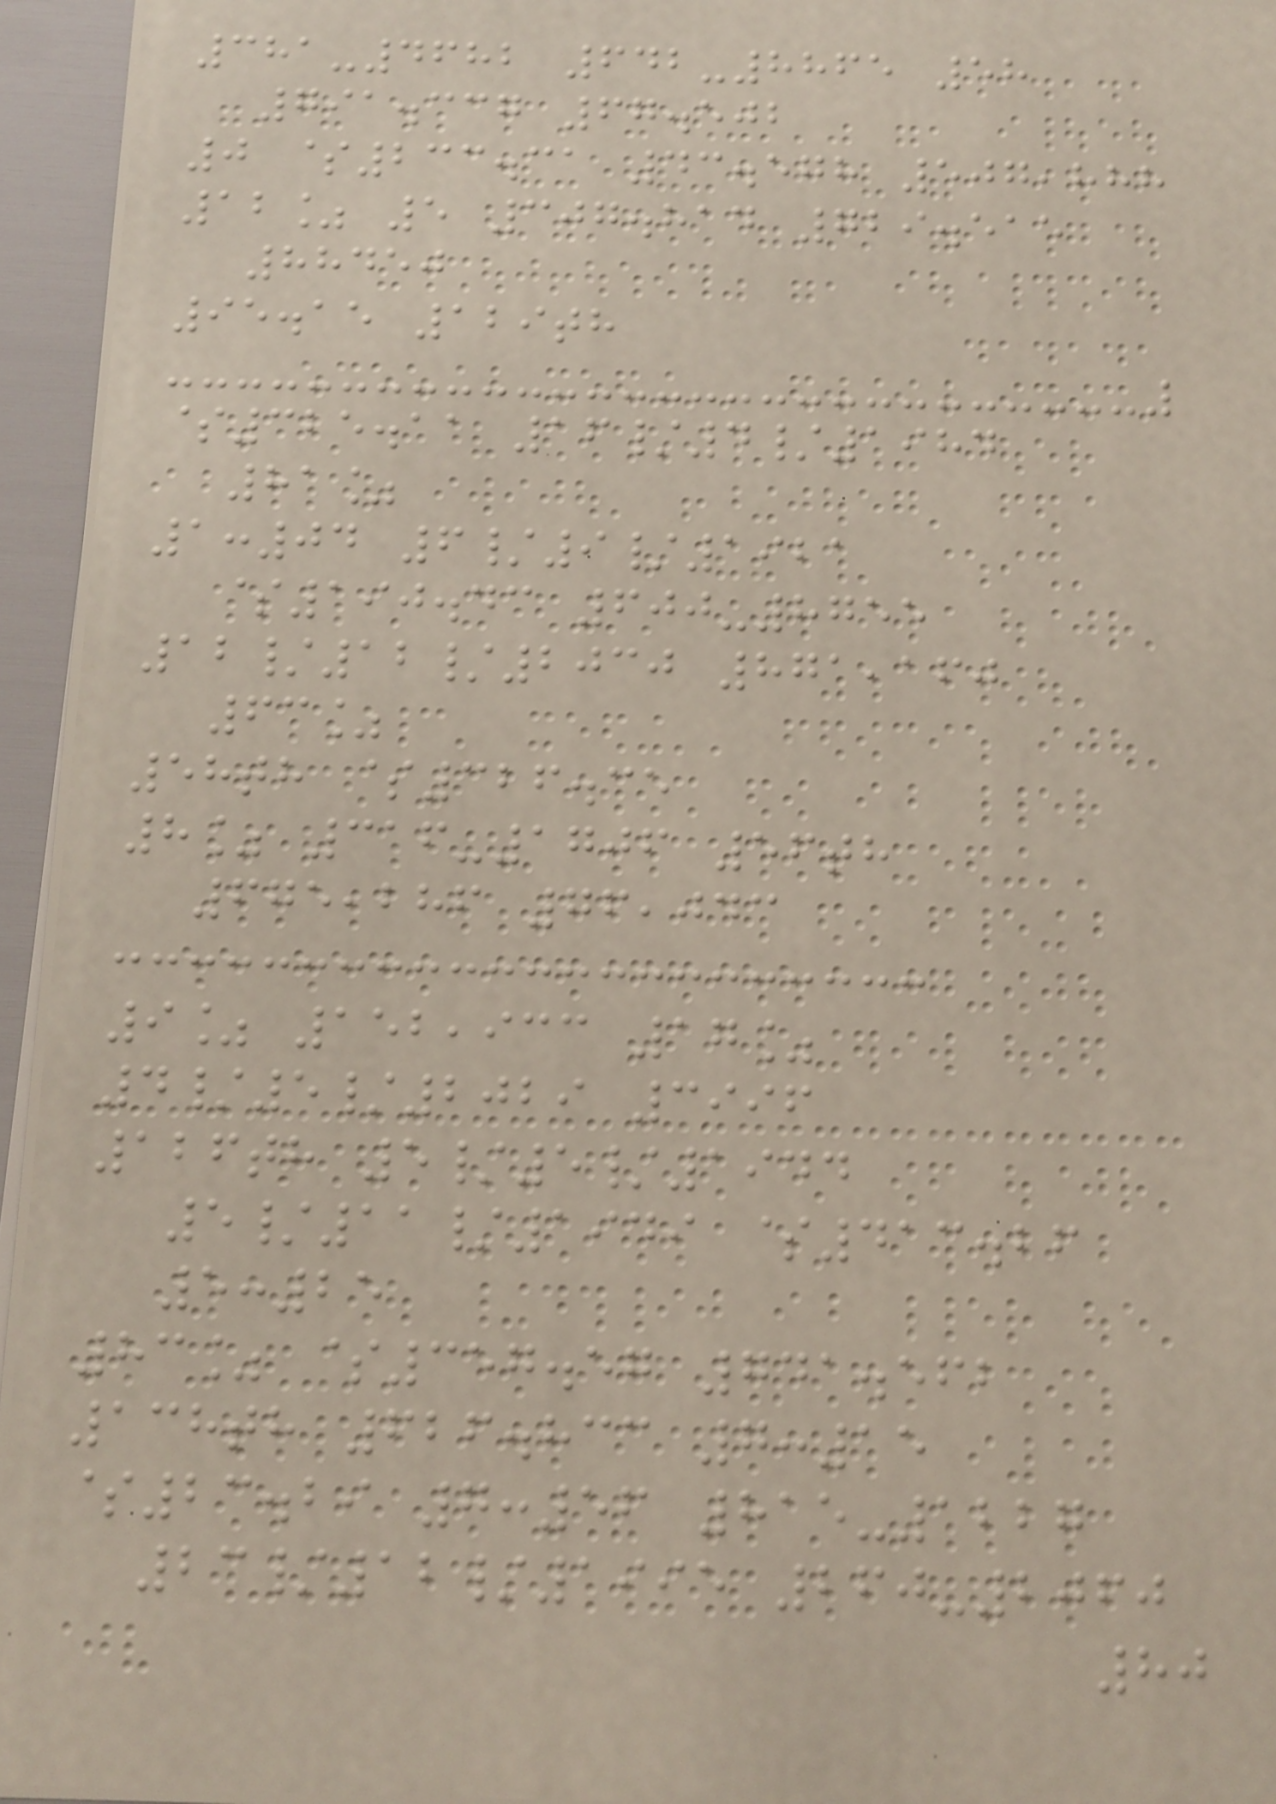381-4682 642-8865 58
791.337 67.502
0 $233.31 43.578 507,888
12% 5 307.814 729.515
88450
95.15 129th
$325.11 16/4/1984
81%
1:04 6/9/1921
$190.43 600-8755
12/12/2030 871,160
63%
58th $326.35
8% 316-1706 56th
675,286 76,043
9% 152,933 17%
4/5/2029 3996
126th 5/5/1944
5/11/1949 $413.26
5:25
83% $357.57 741.562
138th 626.833 7:15
$23.29 7:56 815-1227
23/12/1995 260-2060
80
